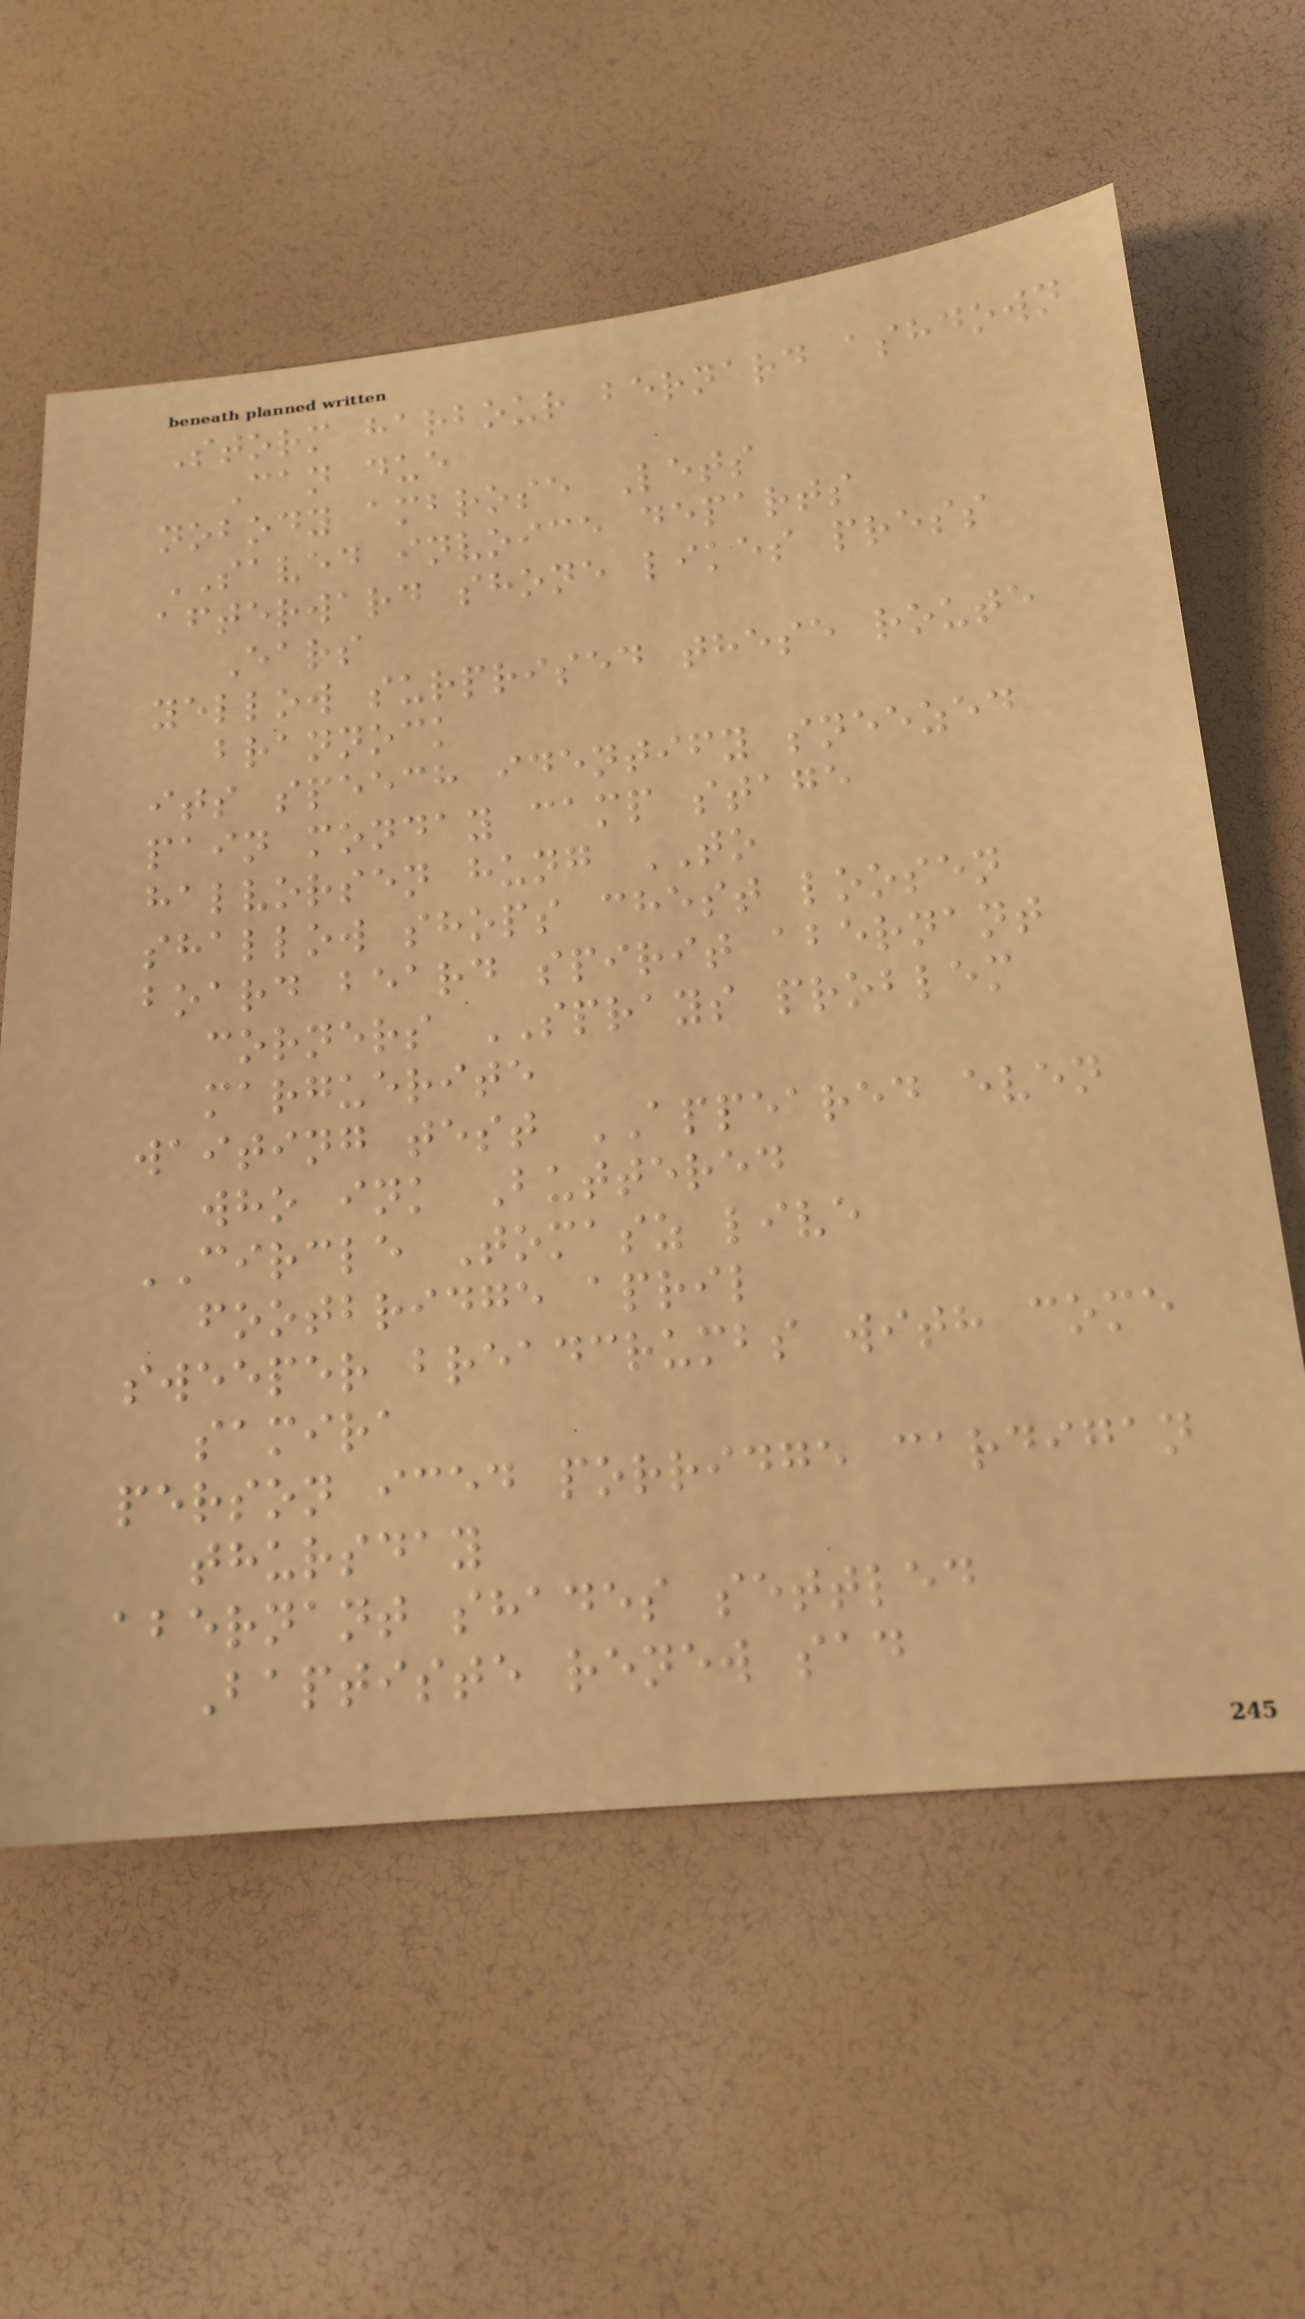Storm harbour bernard ashdown
Can due
nobody ambrose Lets
SAVED invoice departs
afterward shone likes press
Ears
yellow surprised these route
brannock
its speech identify sneezed
pain monday camp stage
halvorsen hung TO
shallow shops chest loosen
board beard spirit abernant
corners SPRAYS problem
marguerite
waiting test APPEARED even
who ink Buttered
CIRCLE Tomasz live
footbridge april
sweeper breadcrumbs with come
samira
person iced porridge cardigan
thursday
abernant shades settled
Baptiste renew sad
